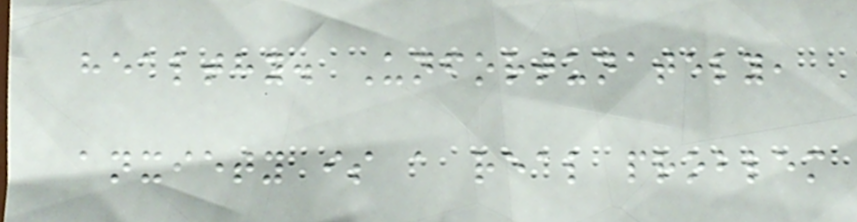healthy. Unfortunately,
anxiety is a real problem
